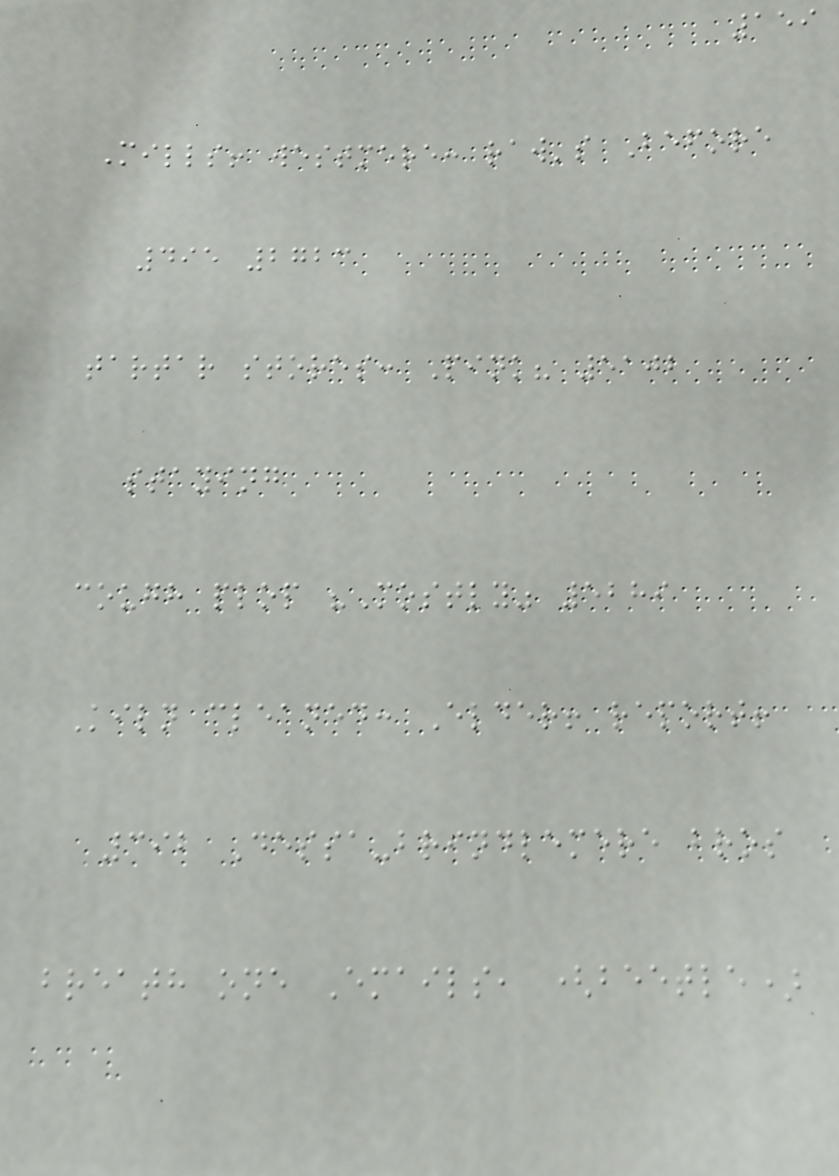159
Mills! westmere: raw's Before
495 2723
tartar stores: Pink? 5102
staying
cough plop "Mostly" 5289
Kiln cleaned: Elder! report!
392 Dessa-brindlemere bros
breath one Emails, (beetle)
